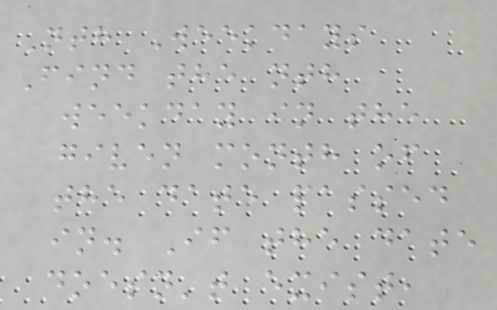Nth Weekdays
Find the nth
weekday in the
given month of
the date passed
in. If the date
doesn't exist,
